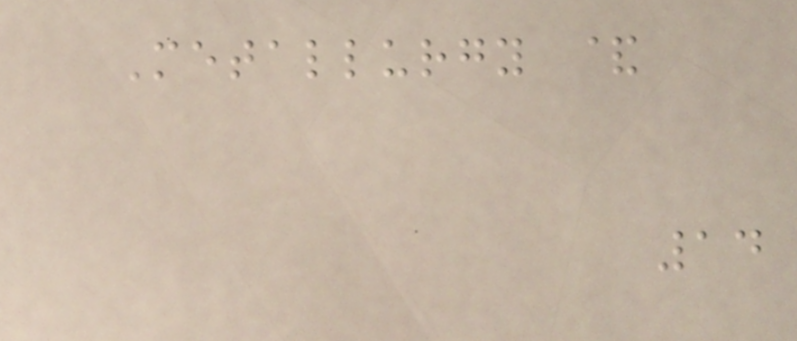Metallurgy &
14
